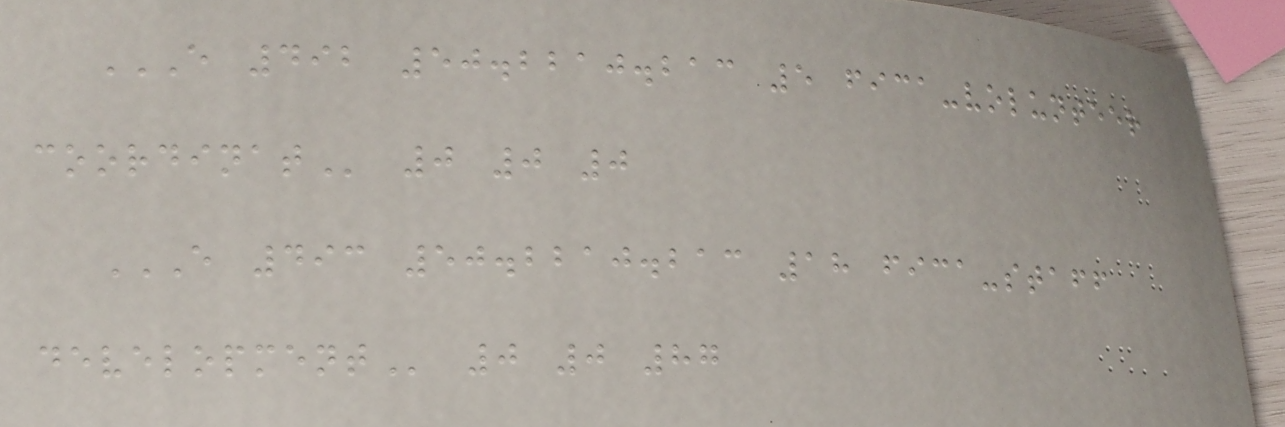E 492 50.2210.213 5 FICA-VOLUNTEER
COORDINAT 0 0 0
E 493 50.2210.213 18 FICA-STAFF
DEVELOPMENT 0 0 87
